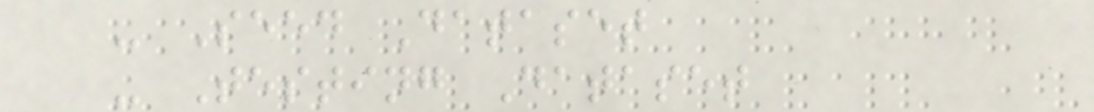- Seed Dataset
- Testing Dataset
